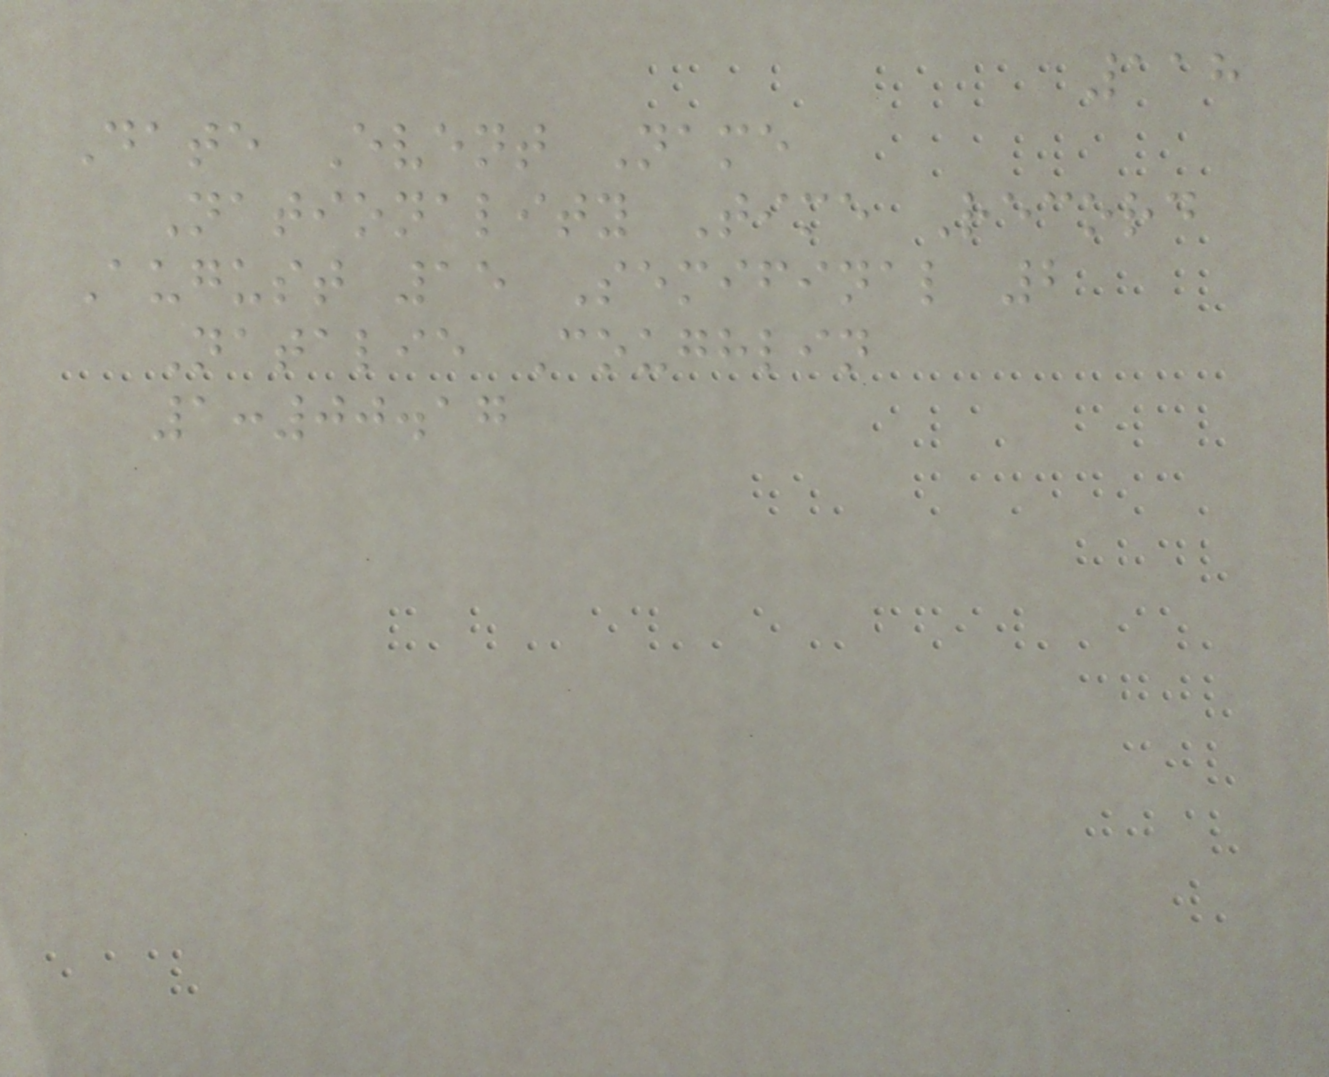118
Date Event Name
Nationality Time Record
August 15 Semifinal 2
Natalie Coughlin
1:00.17
